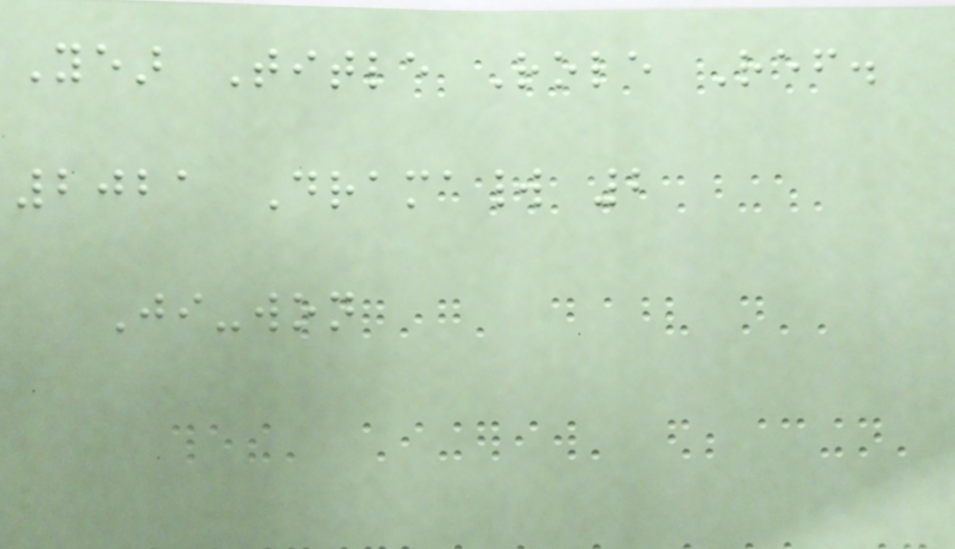Year Title Role Ref.
2021 Dramaworld 2
Ji-won
